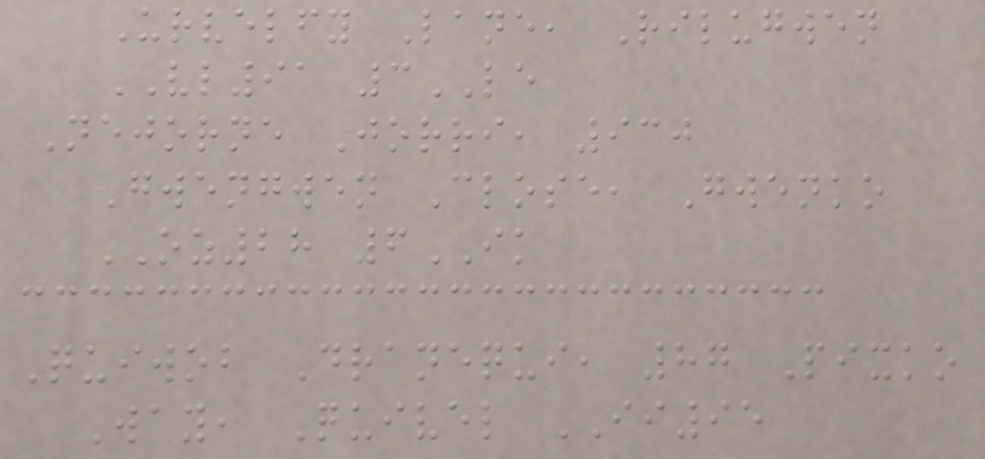Urvelfy Lane, Rilugwen
VL91 3LE
Nejorne Jorri, 930
Gwengwen Close, Gwenko
OZ28 6IK
Quiwob Dranequi, 87 Pixko
Way, Quivel II95
